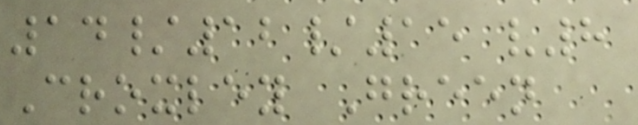14/12/15 v8
Croxley Green
